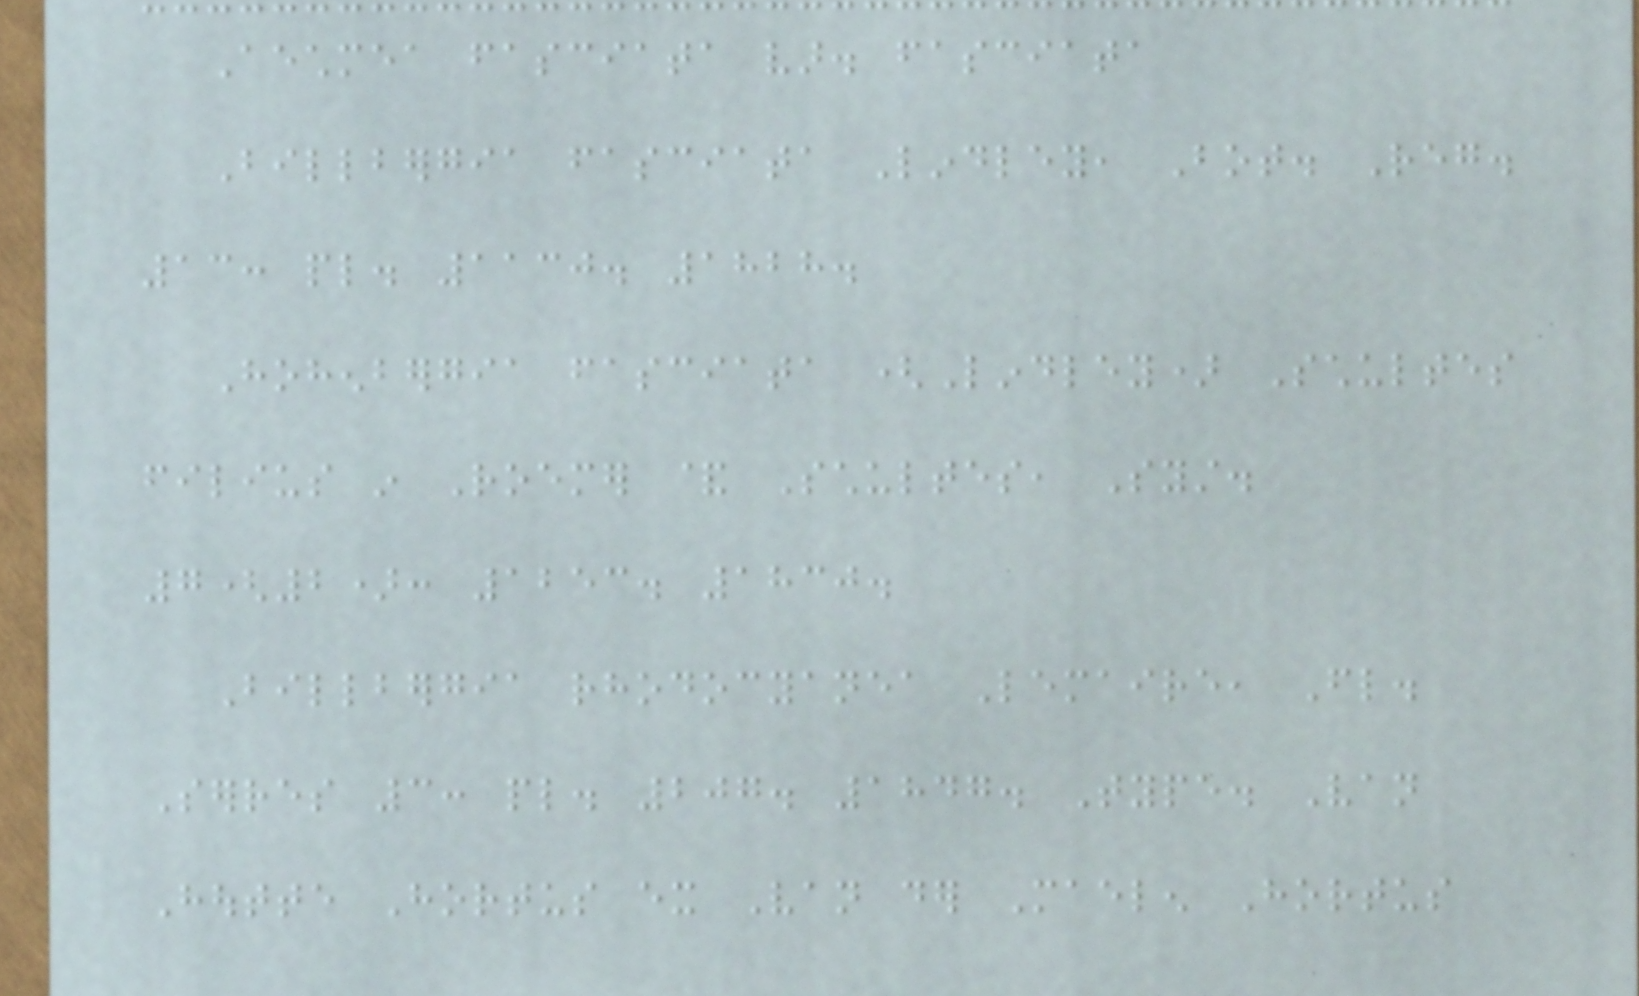Aechmea fasciata var. fasciata
Billbergia fasciata Lindley, Bot. Reg.
13: pl. 1130. 1828.
Hohenbergia fasciata (Lindley) Schultes
filius in Roemer & Schultes, Syst.
7(2): 1253. 1830.
Billbergia rhodocyanea Lemaire, Fl.
Serres 3: pl. 207. 1847. Type. Van
Houtte Hortus ex Van der Maelen Hortus
